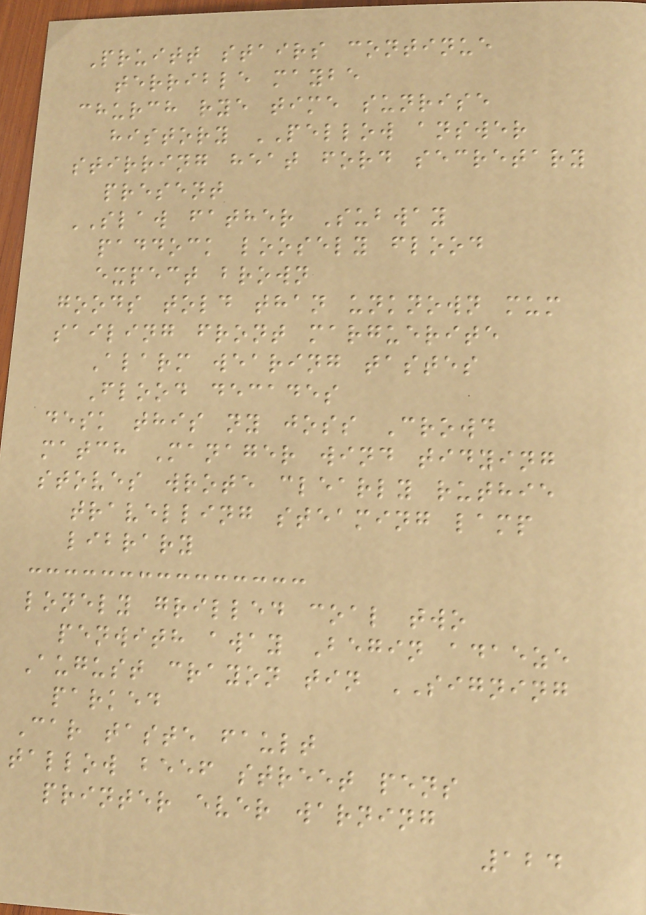Pruitt stairs continue
terrible maybe
church rye time sunrise
history PELLOW answer
stirring heat ford secretary
present
SLAW father Subway
paddock loosely flood
expect brown
goods told than unknown mum
sailing front marguerite
Alarm wearing tastes
Flood decades
desk this ny joss Crowd
match Manager wind tidying
stoves wrote clearly ruthie
travelling steaming lamp
library
lonely grilled coal two
penwith away Begin adaeze
August crayon tin SIGNING
parked
Car taste fault
tallow beef street pens
printer ever warning
124
